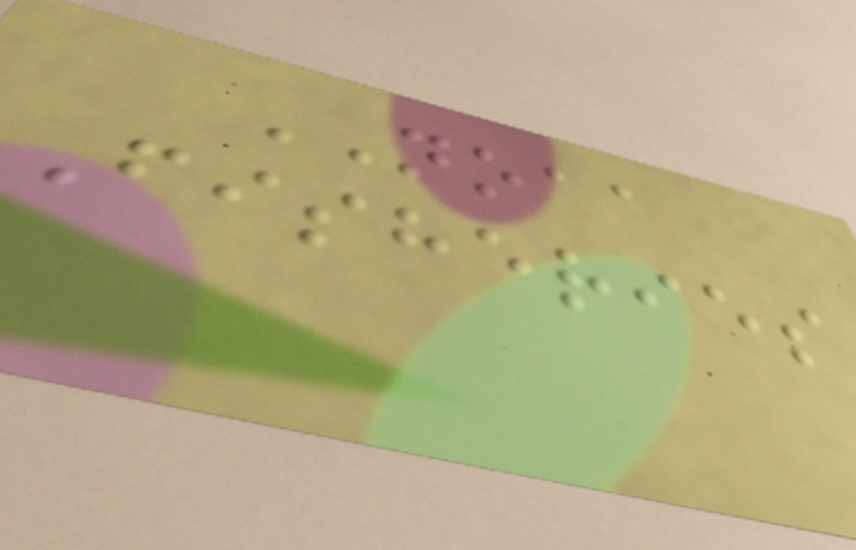NOAA
Fisheries
